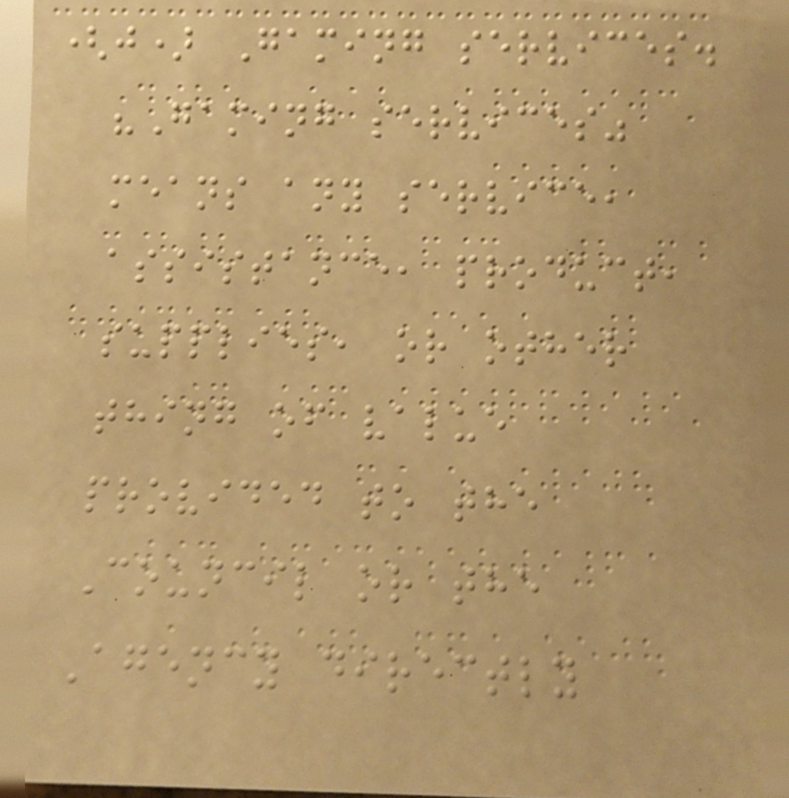(j) Gaming services.
"Gaming services"
means any service,
assistance, product,
supplies, or other
thing of value
provided to the
Council or the
Agency directly
